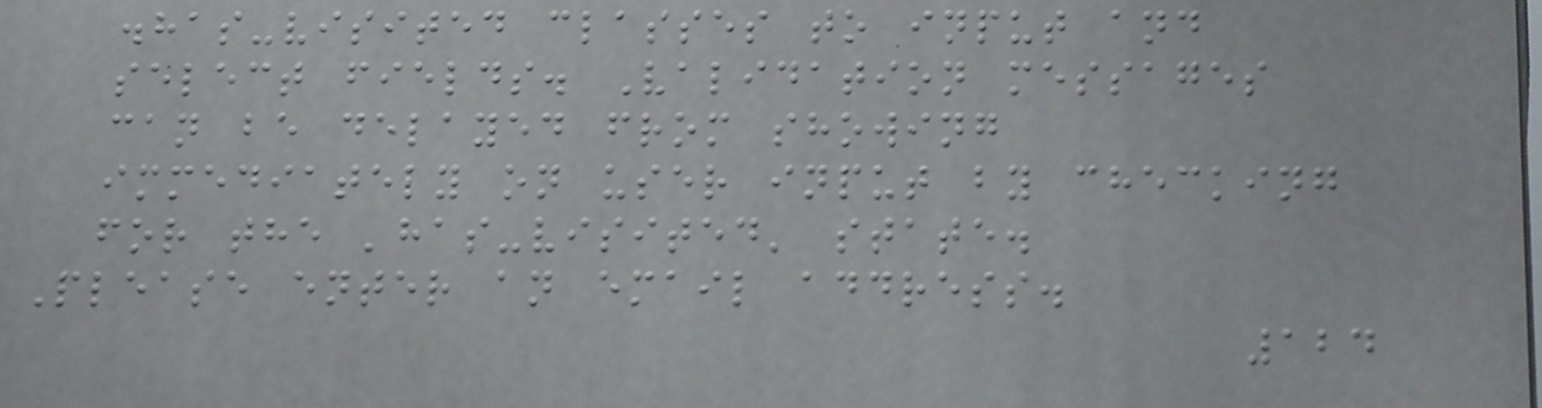.has-visited classes to input and
select fields. Validation messages
can be delayed from showing
immediately on user input by checking
for the 'has-visited' state.
Please enter an email address.
124
